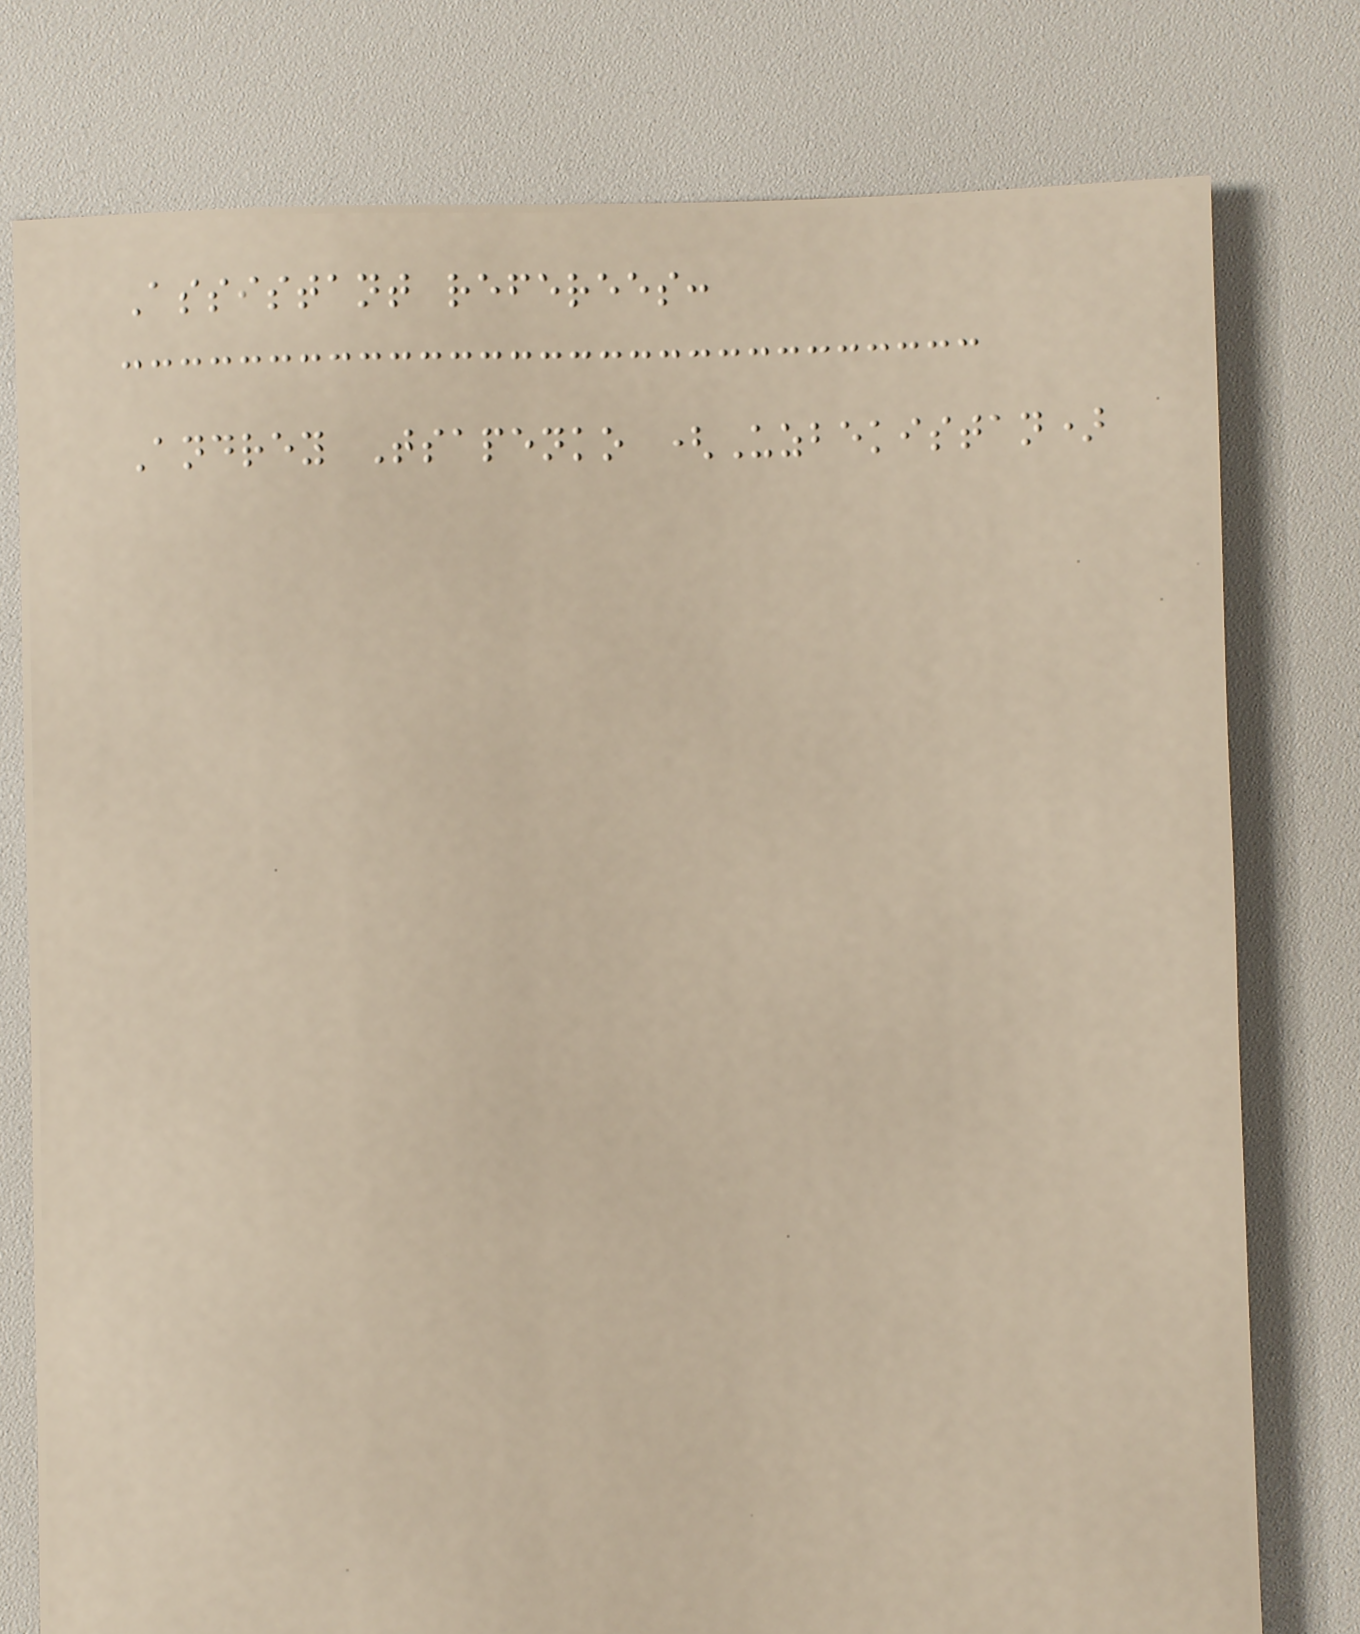Assistant referees:
Andrey Tsapenko (Uzbekistan)
